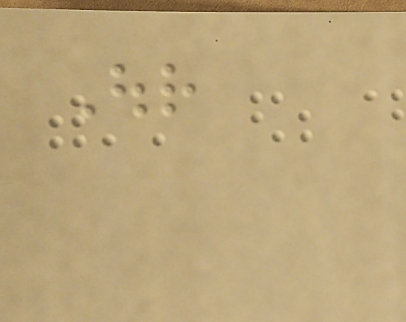Our
